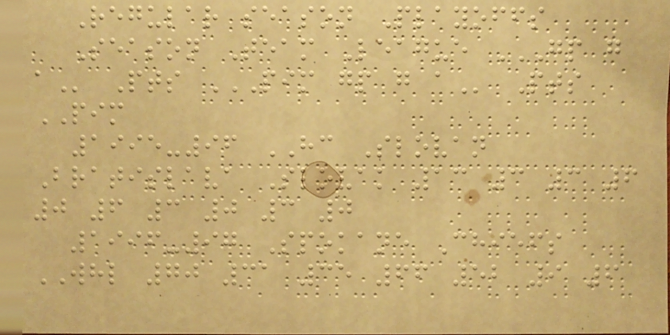Regular season Playoffs
Season Team League GP G
A Pts PIM GP G A Pts
PIM
1995-96 HC Slovan
Bratislava Slovak 13 3 3 6
0 6 3 0 3 0
1996-97 Spokane Chiefs
WHL 70 31 35 66 52 9 6
